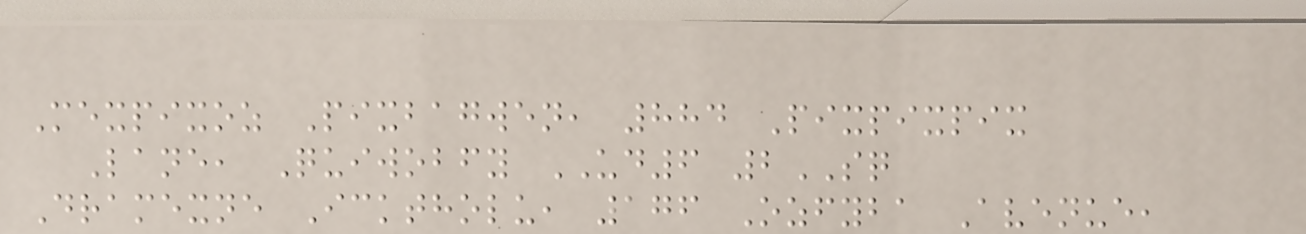Mexpixoz Pixbagwen, 884 Pixpixpix
Lane, Quiwobfy UD6 2SQ
Dramexne Icktholu, 176 Ozfyba Avenue,
